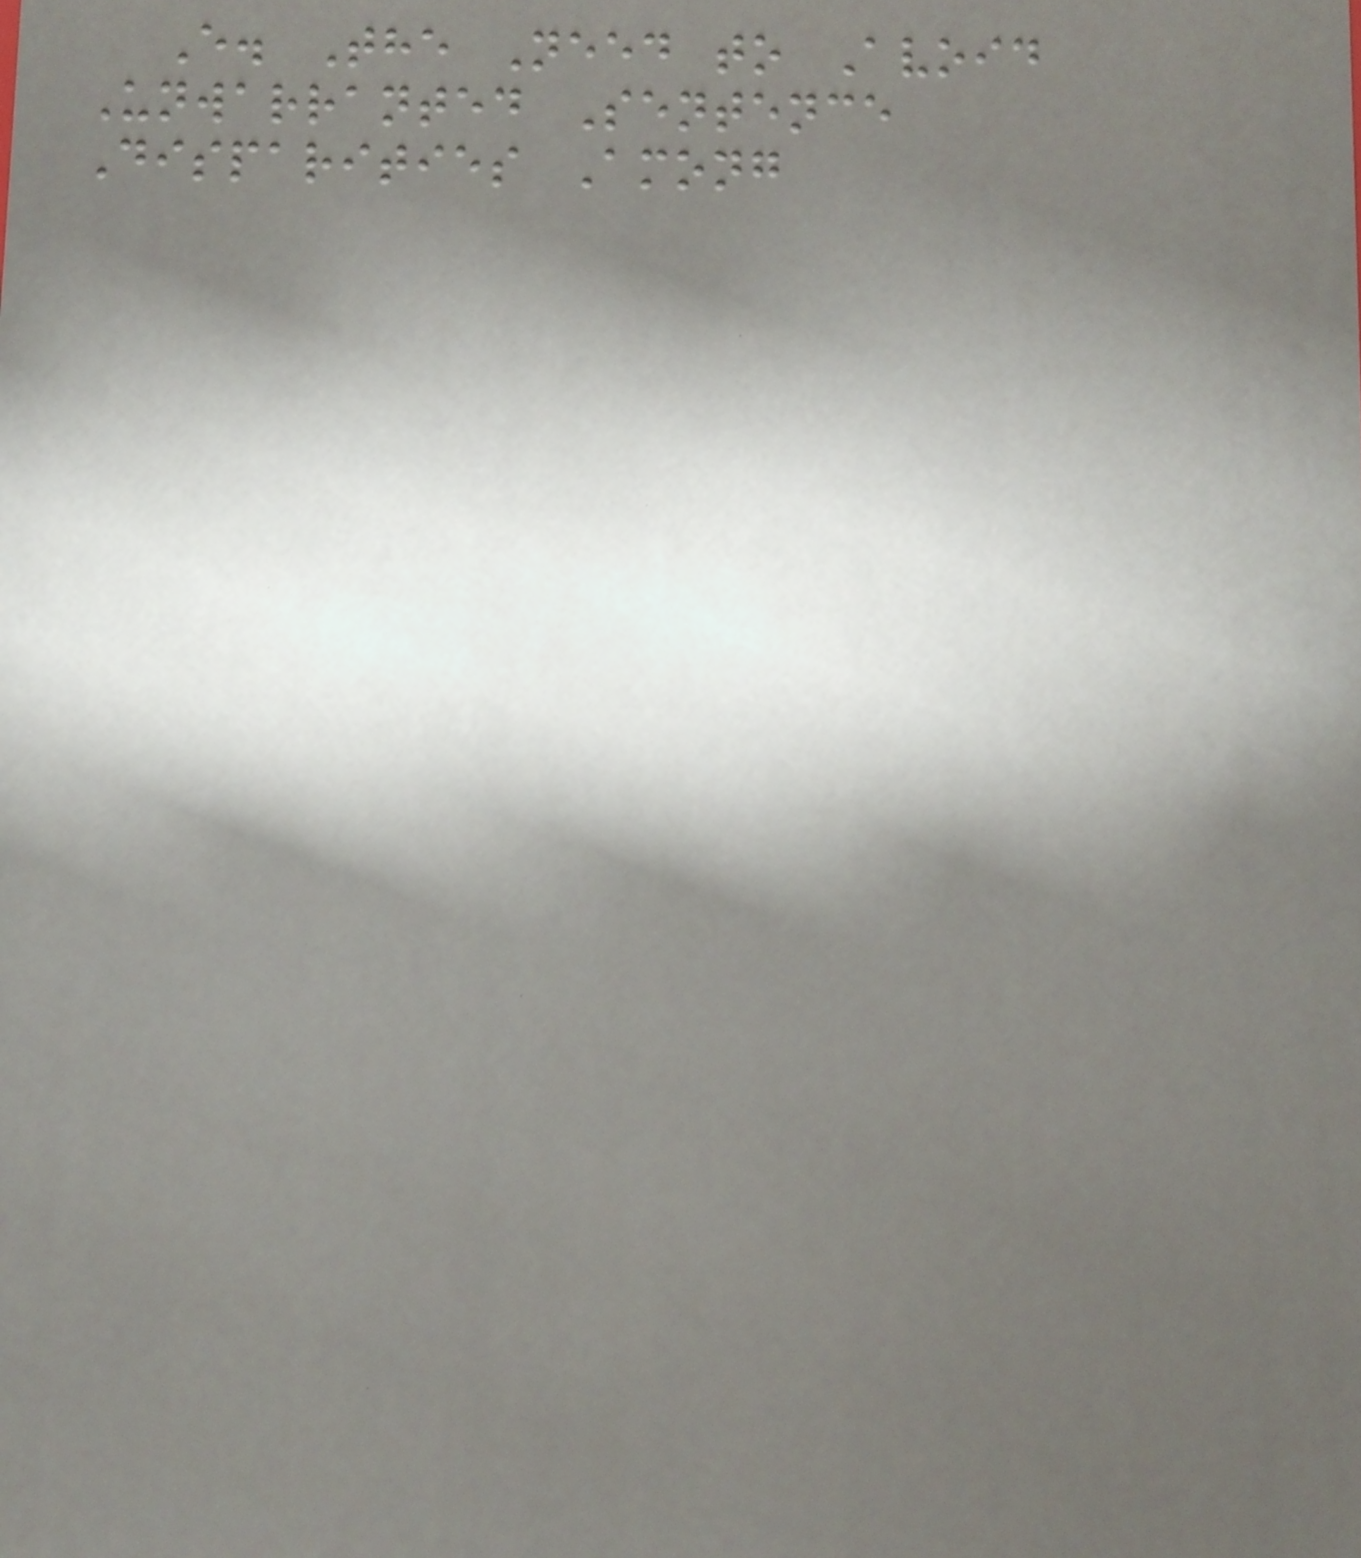E. The Need to Avoid
Unwarranted Sentence
Disparities Among
